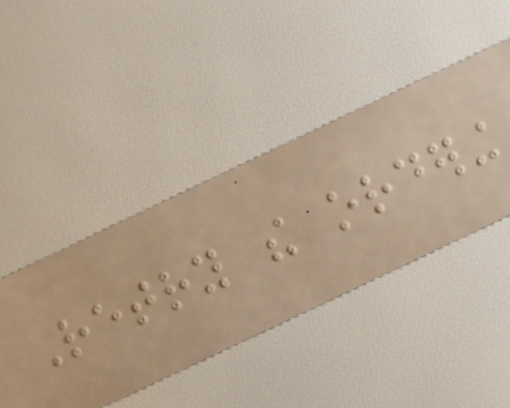Retry the ordering
